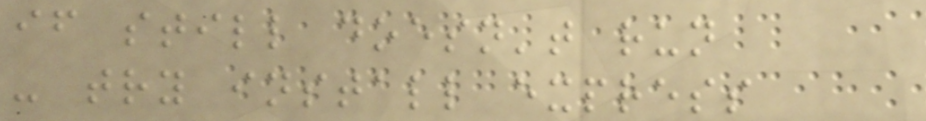if still doesn't run
- try install express
